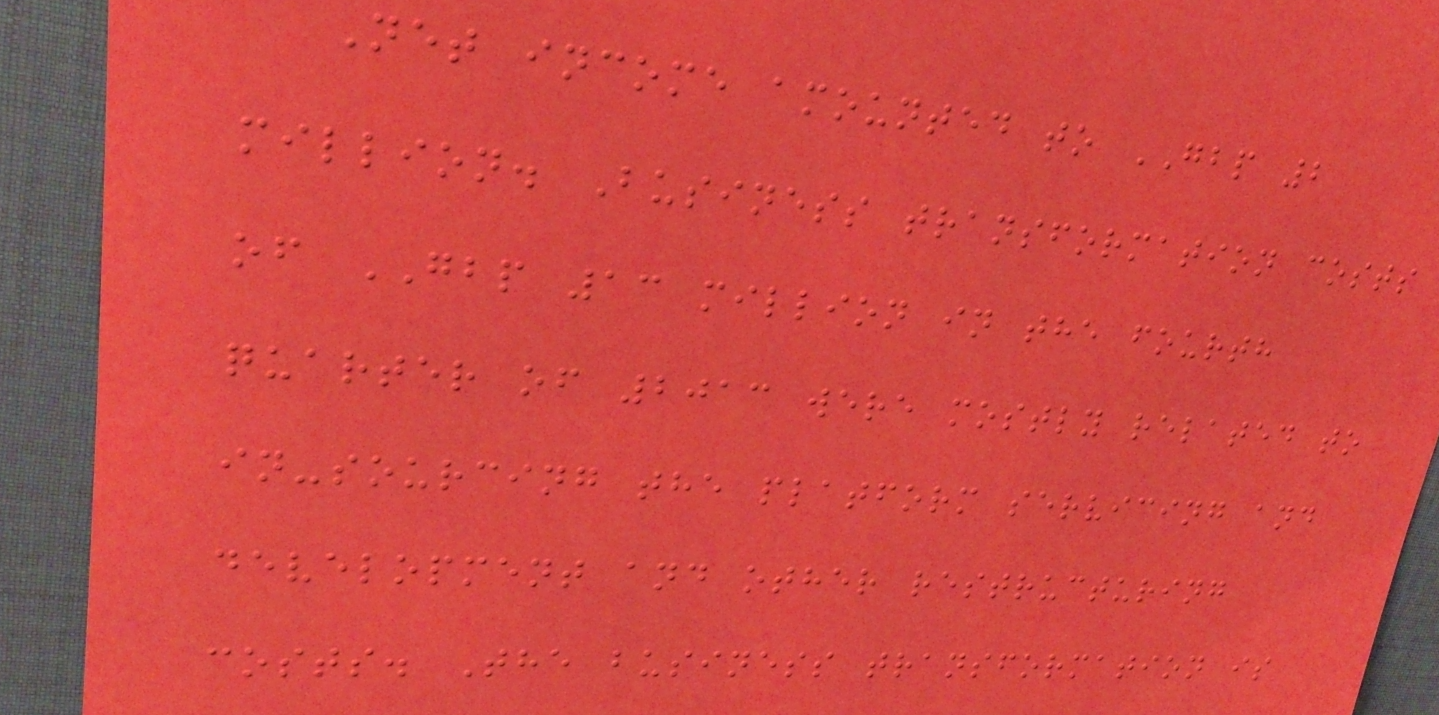Net income amounted to GBP 2
million. Business transformation costs
of GBP 13 million in the fourth
quarter of 2013 were mostly related to
in-sourcing the platform servicing and
development and other restructuring
costs. The business transformation is
